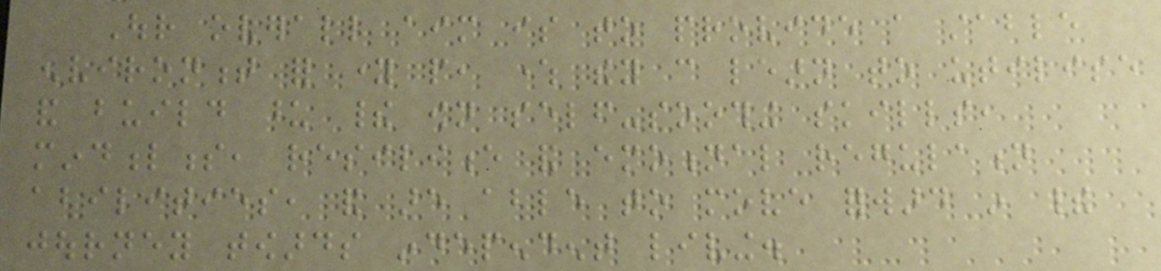Our overall aim is to provide a stable
environment for young people, where they can learn to utilise
and build upon their own self-soothing skills,
mindfulness, resilience and emotional regulation
abilities, and are able to move forward in their
journey towards independent living.
